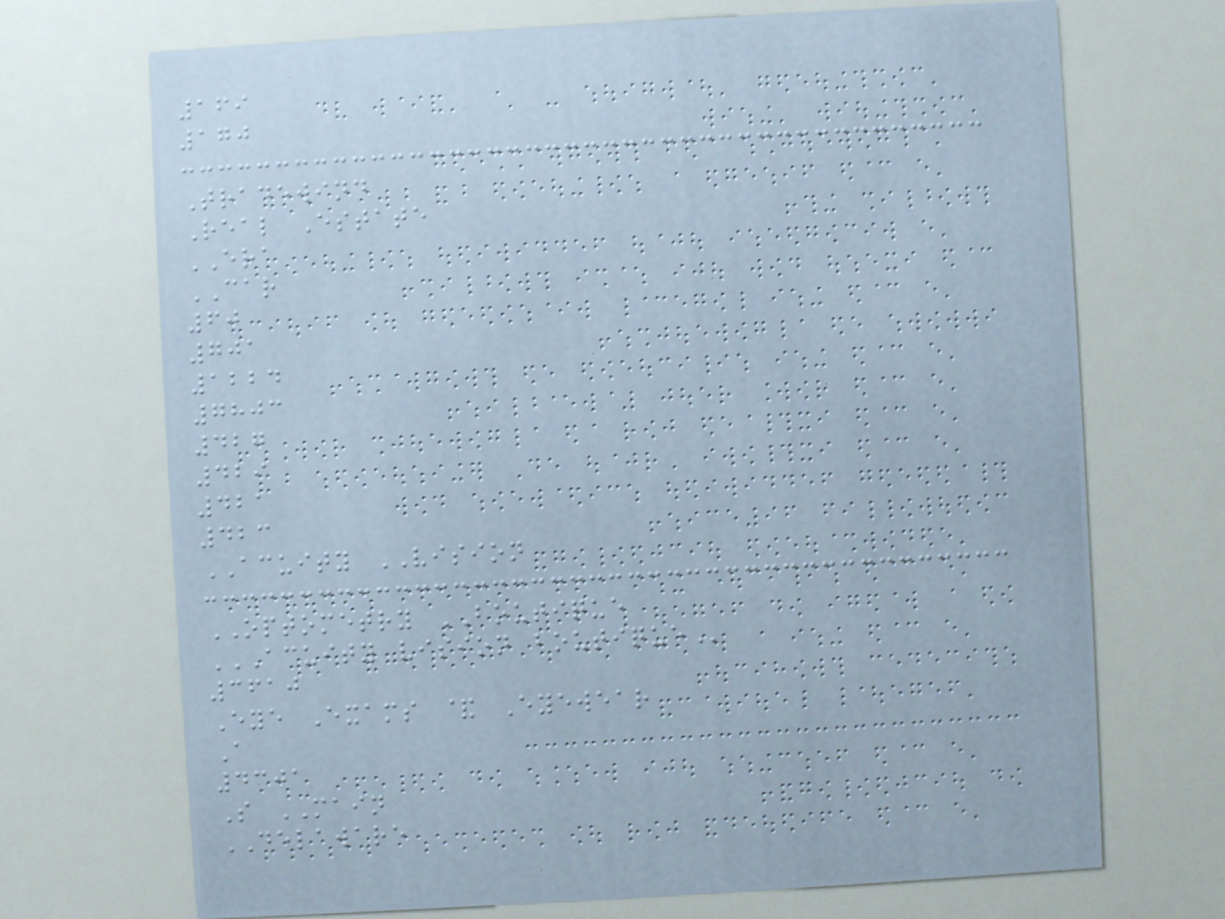169
170
Tradewind
Real Estate
ERA
CAR
60
701
1224
7803
427
429
421
423
ACUITY VISION
OPTOMETRY BOUTIQUE
ACUITY VISION BOUTIQUE
3610
Eye Exams & Eyewear
A
4301
S MAIN
DELAWARE
